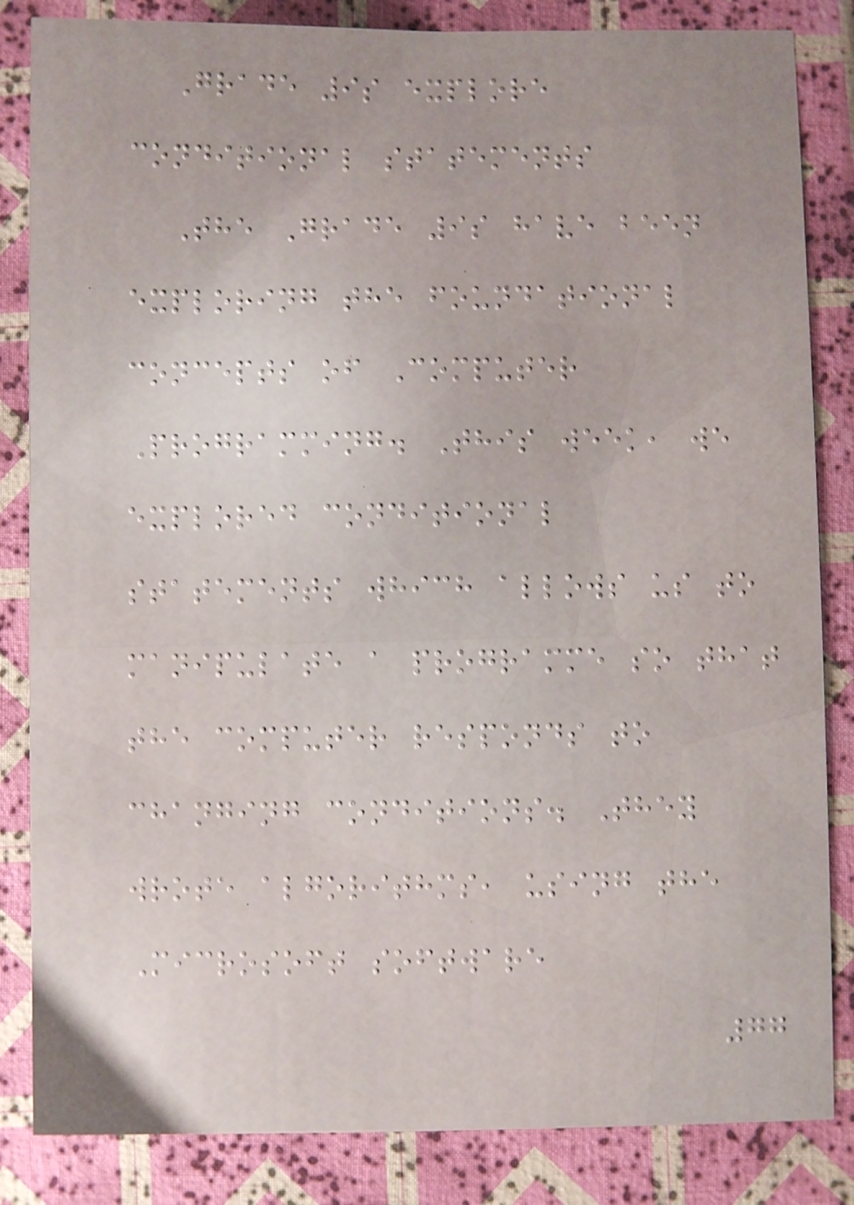Grade 9s explore
conditional statements
The Grade 9s have been
exploring the foundational
concepts of Computer
Programming. This week, we
explored conditional
statements which allows us to
manipulate a programme so that
the computer responds to
changing conditions. They
wrote algorithms, using the
Microsoft software
77
